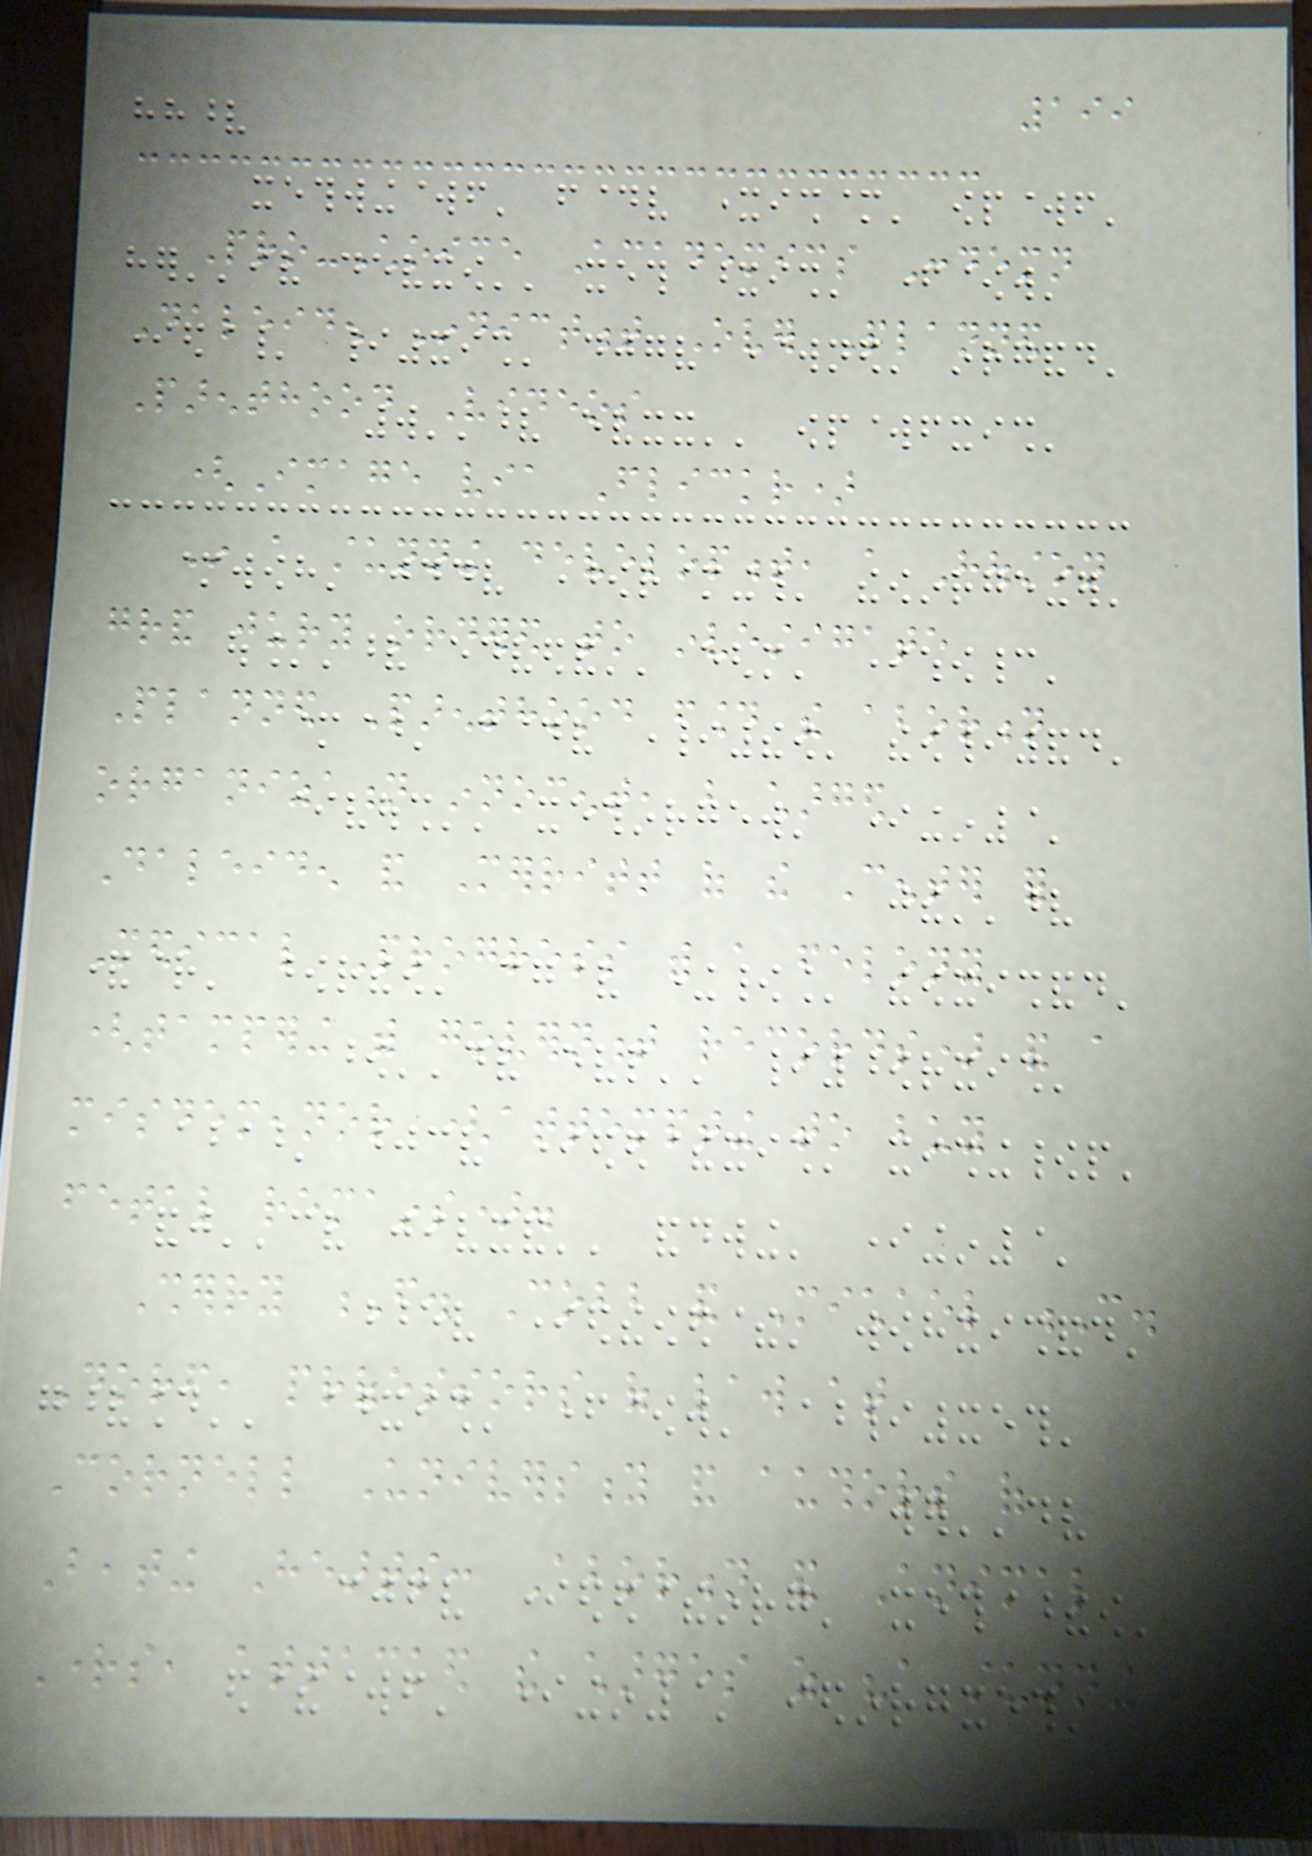199
Pro-Choice Academics Condemn
Daleiden Indictment Over Planned
Parenthood Videos
(Image via Flickr)
In a stunning development, a Houston
grand jury ordered to investigate
Planned Parenthood found the abortion
organization innocent, but charged
Daleiden and Merritt of the Center for
Medical Progress with a felony
(tampering with government records) and a
misdemeanor (attempting to buy
fetal remains).
Sherry F. Cobb and Michael C.
Dorf, professors of law at
Cornell University and authors of
Beating Hearts: Abortion and Animal
Rights, attacked the charges as "a stunning
